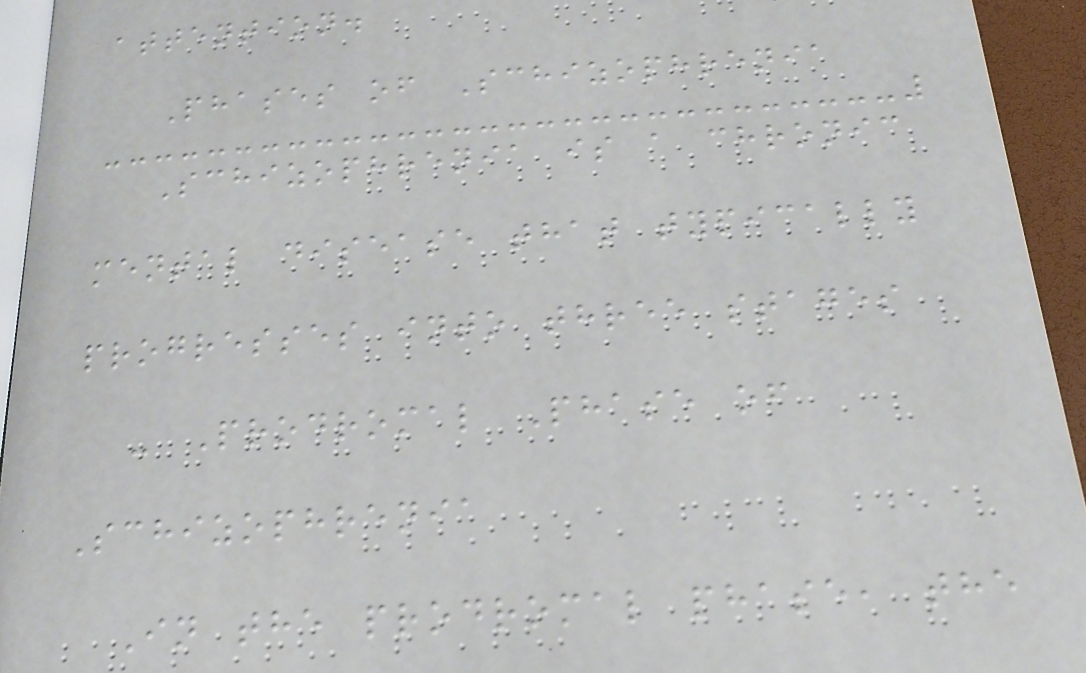attention.
Phases of Schizophrenia
Schizophrenia is a chronic
mental disease that typically
progresses into three stages
- Prodromal Phase of
Schizophrenia
In the prodromal phase, the
